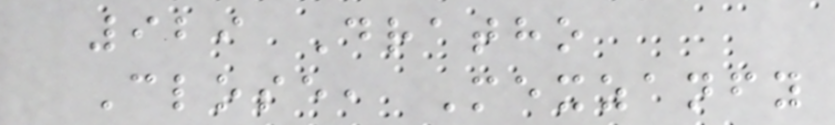929 Dratho
Close, Mexzanfy
